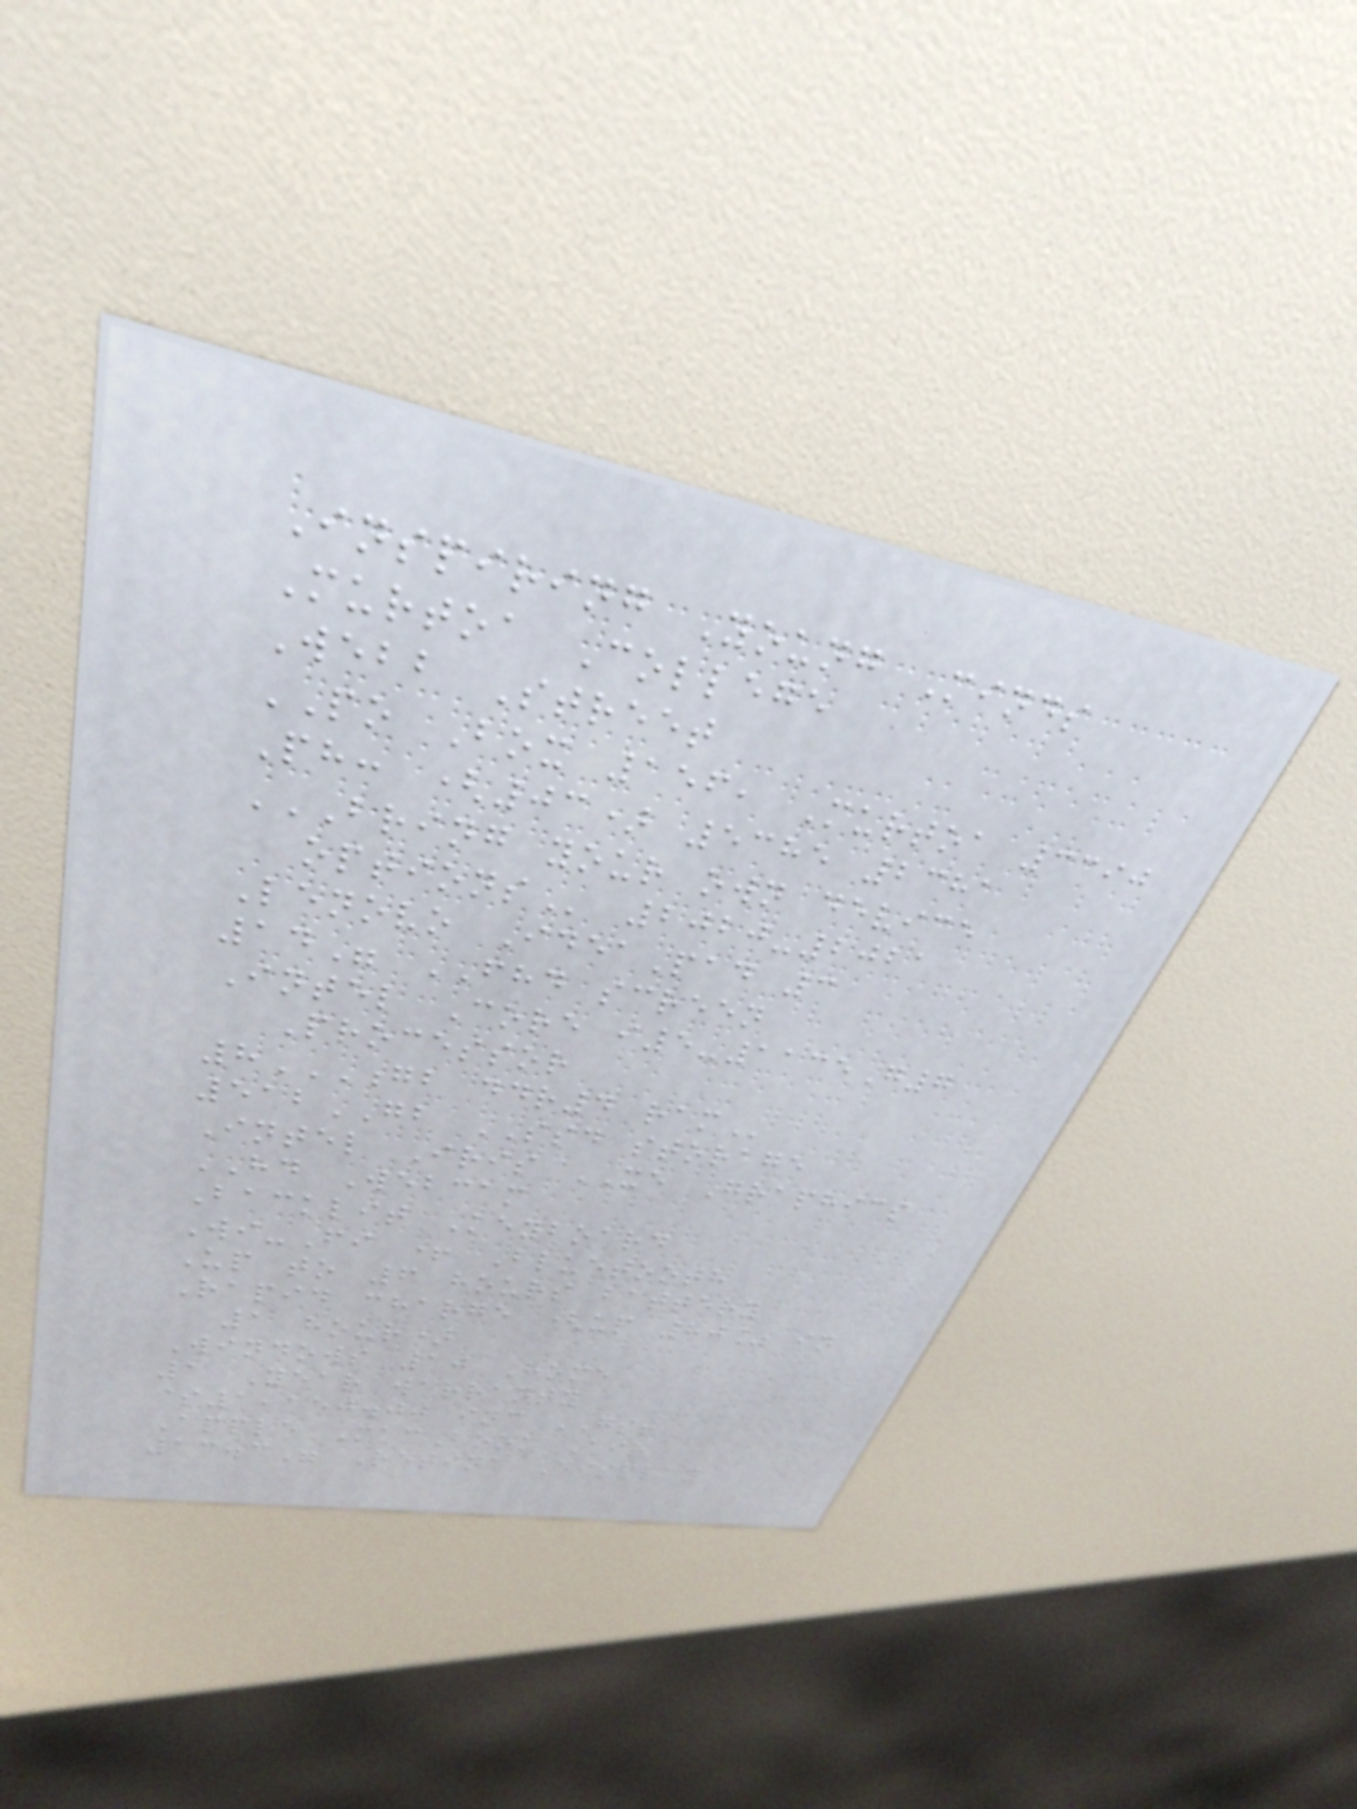Inspiring Young Minds
Murtoa College
Webb Street
PO Box 156, Murtoa 3390
Ph: (03) 5385 2381
BRING YOUR OWN DEVICE
OPTIONS 2020-2021
Lenovo IdeaPad 3
14" FHD screen
Intel Core i5-1135G7
Processor
8GB DDR4 RAM
512GB SSD storage
Intel Iris XE Graphics
HD Webcam
Backlit Keyboard
Wi-Fi + Bluetooth
Up to 6 hours battery
Rapid charge (up 80% in
1 hour)
Windows 10 Home
1 Year warranty
$1,150.00 inc GST
Apple MacBook Air
13.3" Retina Display
